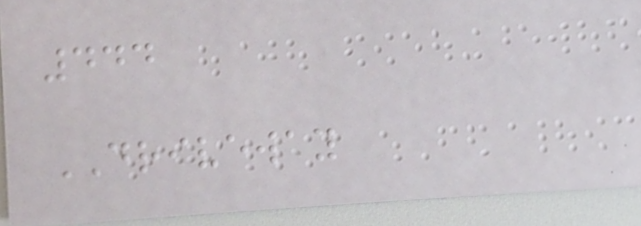444
DRIVEWAY
